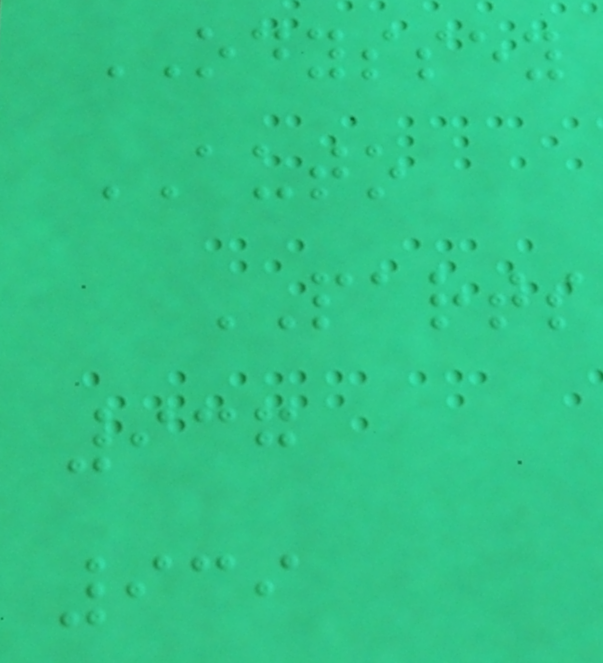ODYSSEY
AUTO
PARTS
937
939
